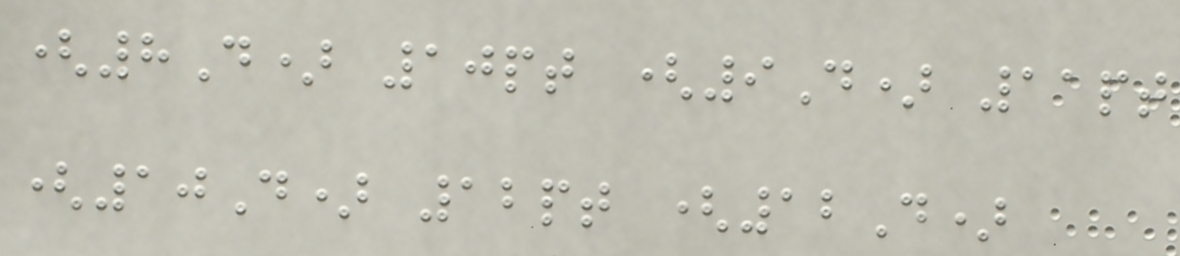(8D) 10pt (9D) 11pt
(10D) 12pt (12D)
